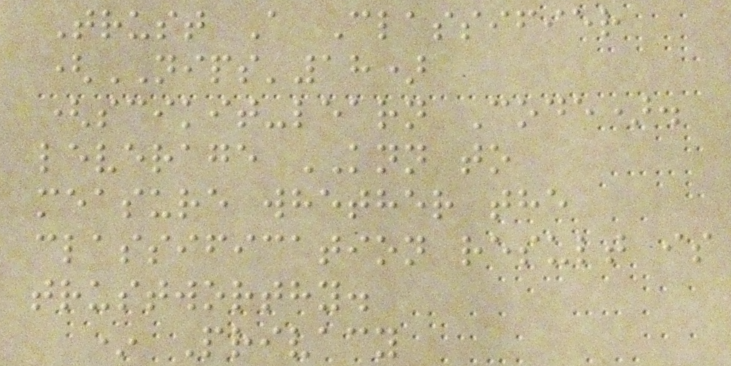Trust A Classifier
(NIPS'18)
(scikit-learn Code).
leverage KNN to
measure whether the
classification result is
trustworthy.
* Privacy
